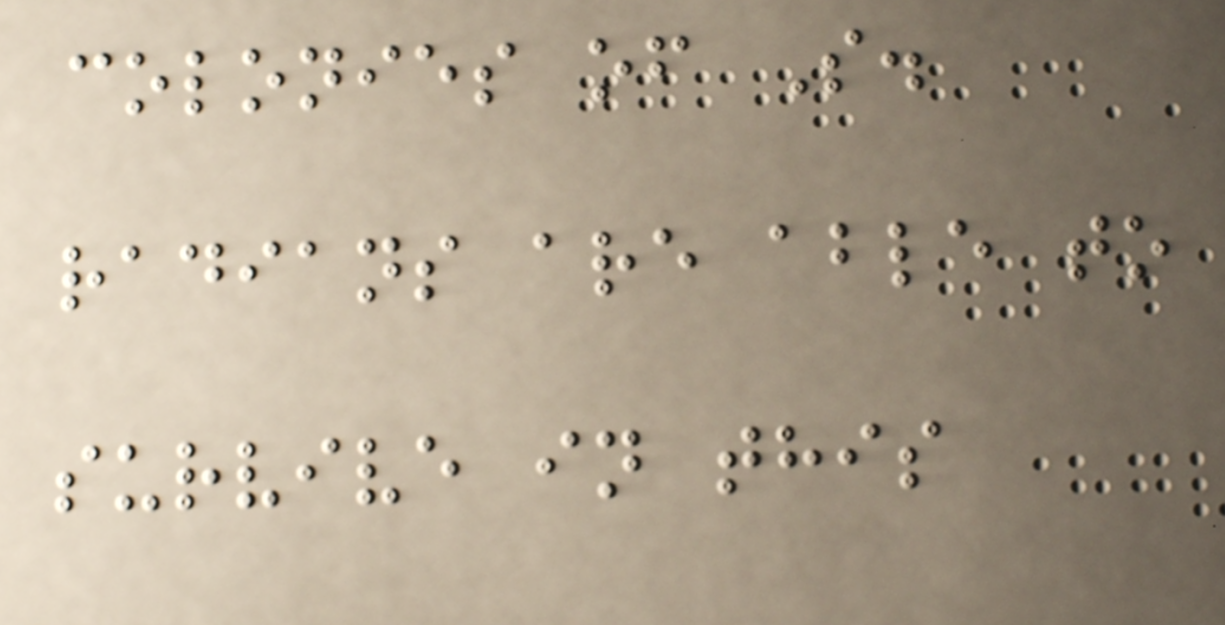colonies of S.
radians are able to
survive in this
